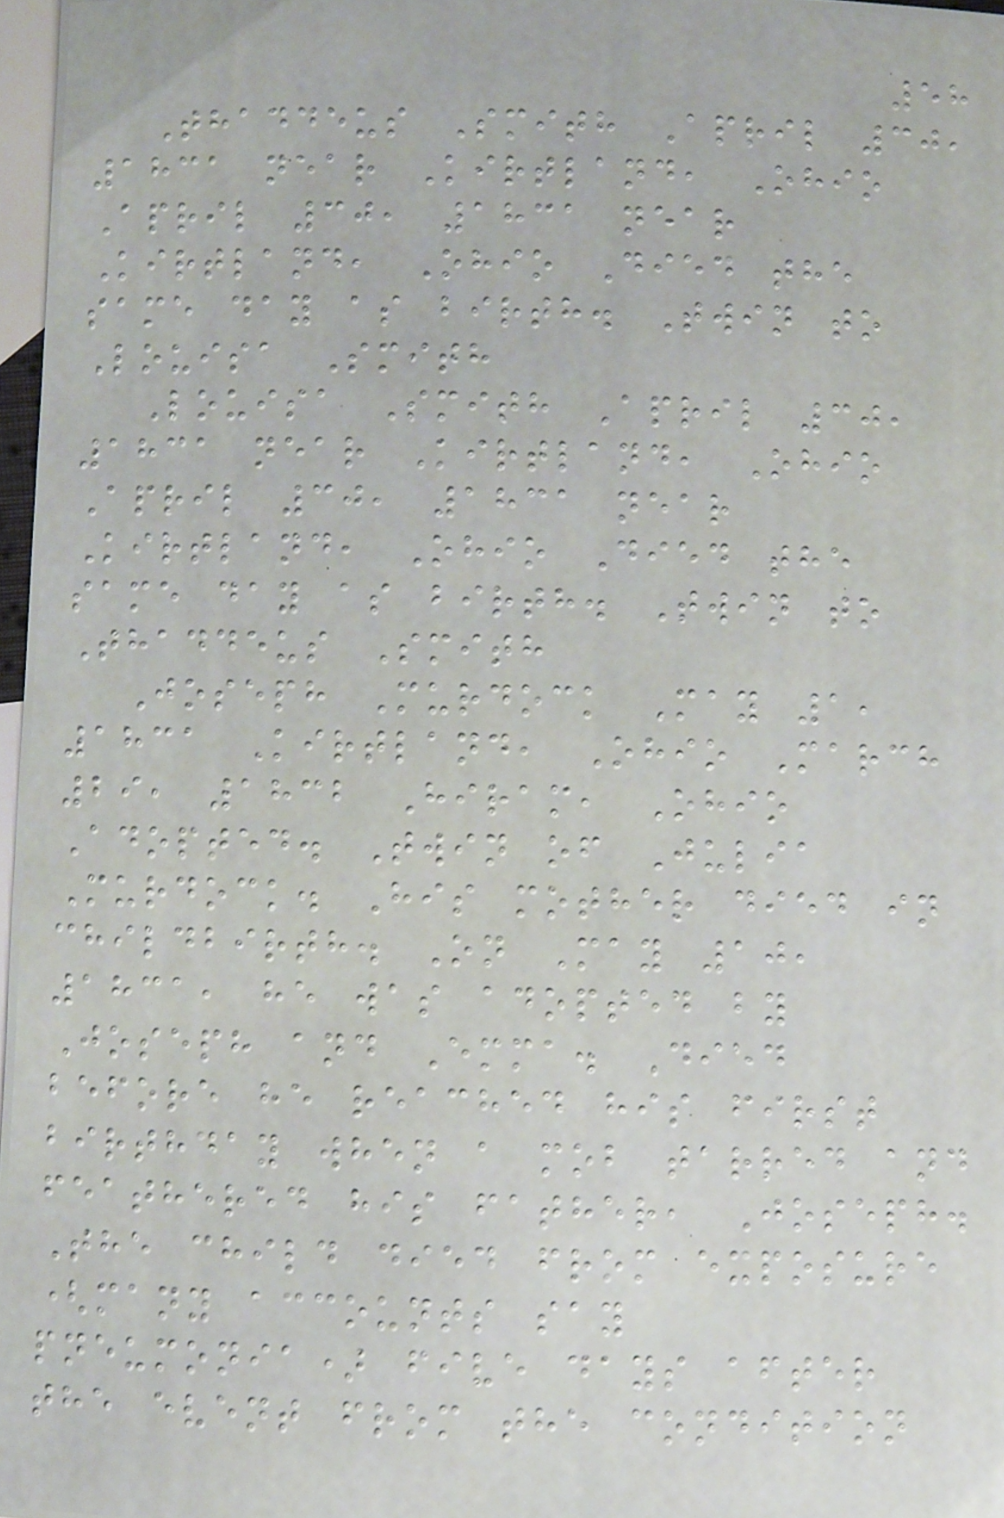58
Thaddeus Smith April 30,
1831 near Kirtland, Ohio
April 30, 1831 near
Kirtland, Ohio Died the
same day as birth. Twin to
Louisa Smith
Louisa Smith April 30,
1831 near Kirtland, Ohio
April 30, 1831 near
Kirtland, Ohio Died the
same day as birth. Twin to
Thaddeus Smith
Joseph Murdock May 1,
1831 Kirtland, Ohio March
29, 1832 Hiram, Ohio
Adopted. Twin of Julia
Murdock. His mother died in
childbirth. On May 10,
1831, he was adopted by
Joseph and Emma. Died
before he reached his first
birthday when a mob tarred and
feathered his father, Joseph.
The child died from exposure
(many accounts say
pneumonia) five days after
the event from the condition
